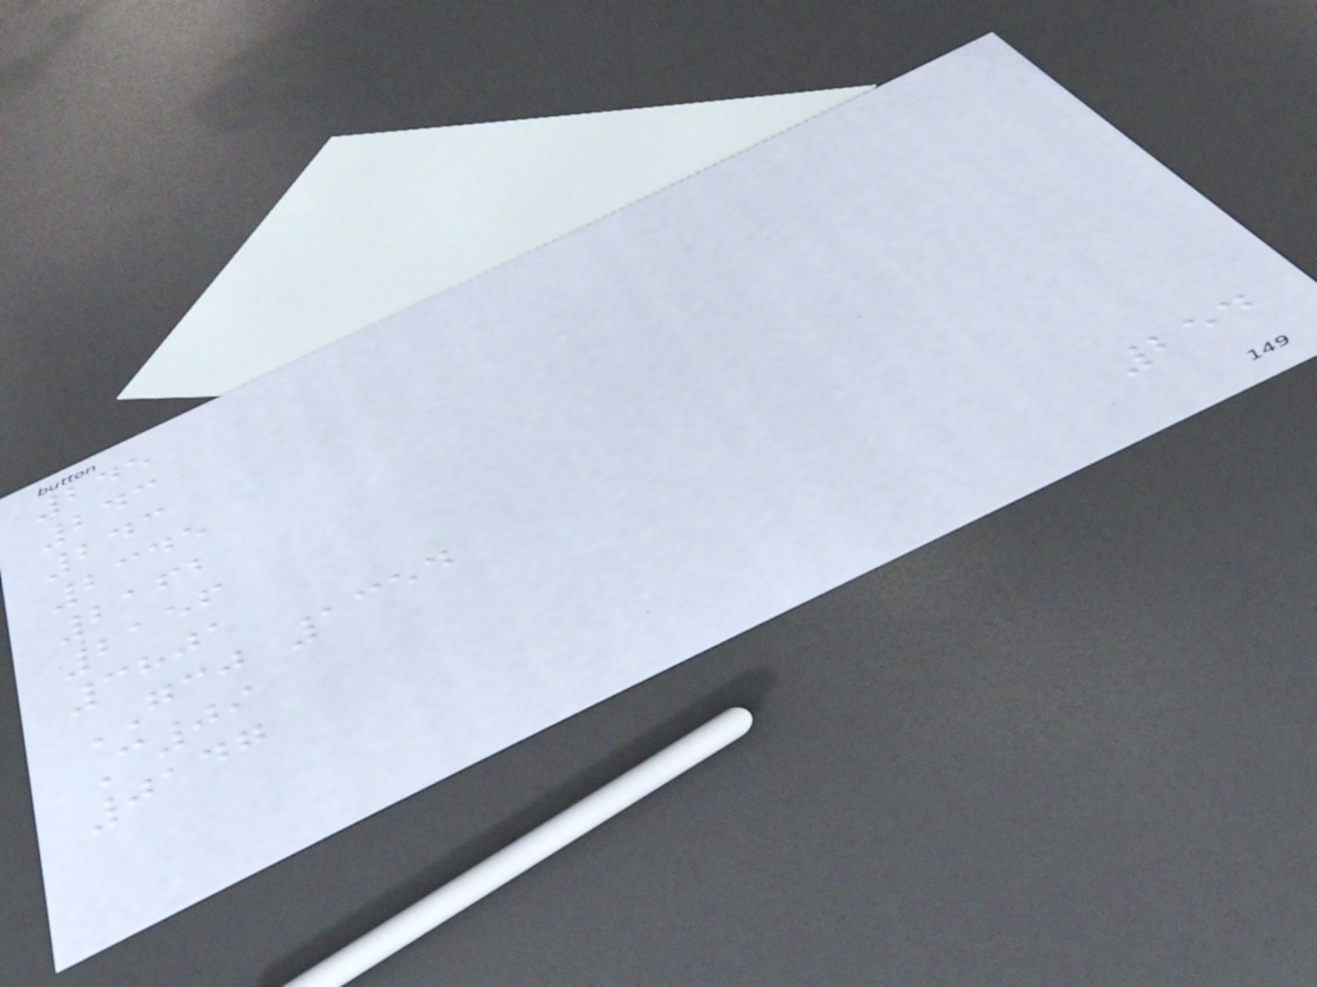245
243
243
2345
2162
2156
3801
GCJ 1354
C09
0147
254
